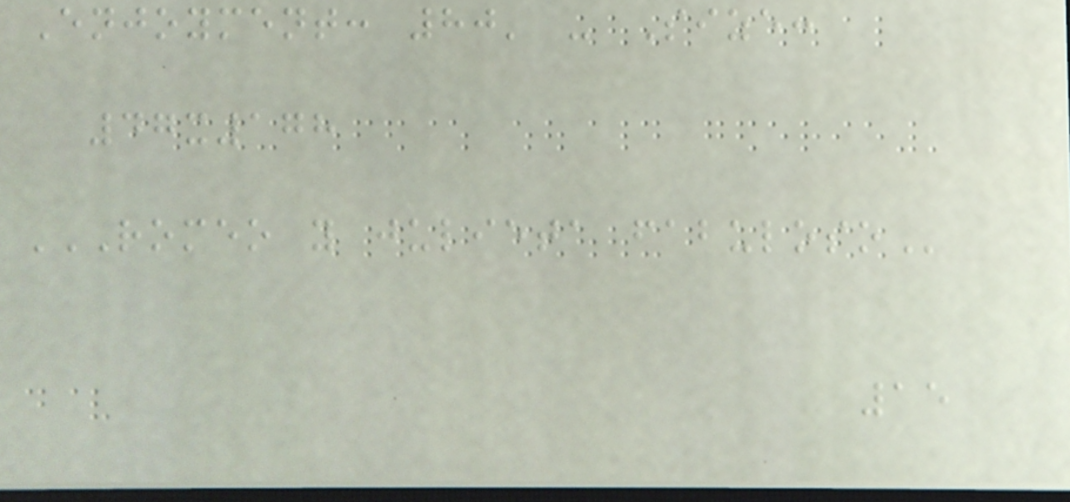Enjoyment: 80' - Size:
47x178
ROMEO Y JULIETA FABULOSO
15
